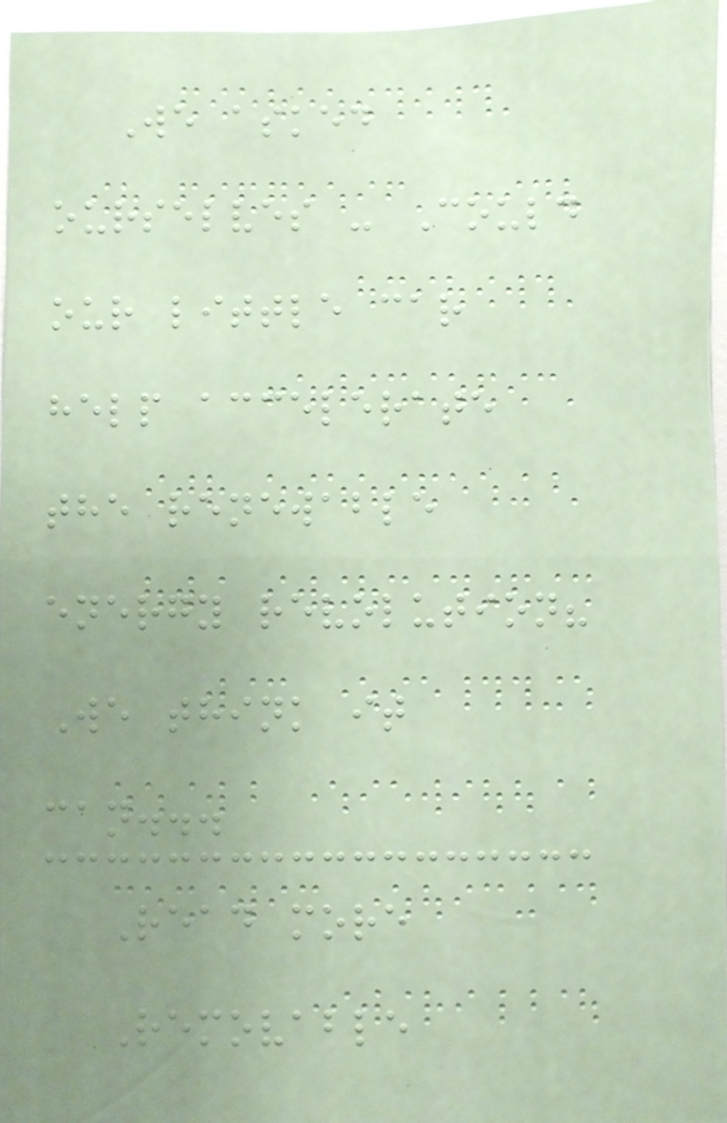We asked
ourselves - Could
our little car
help accelerate
the renewable
energy revolution?
We think it
can...
Read more
Removable
